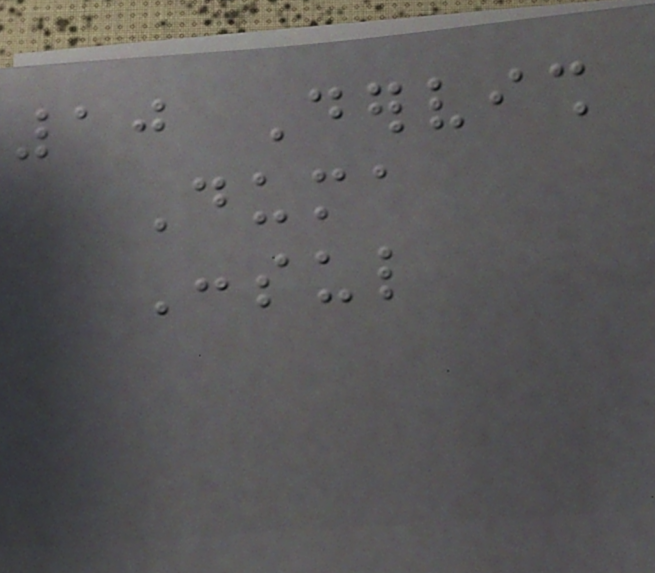10 Dervish
Duma
Consul
